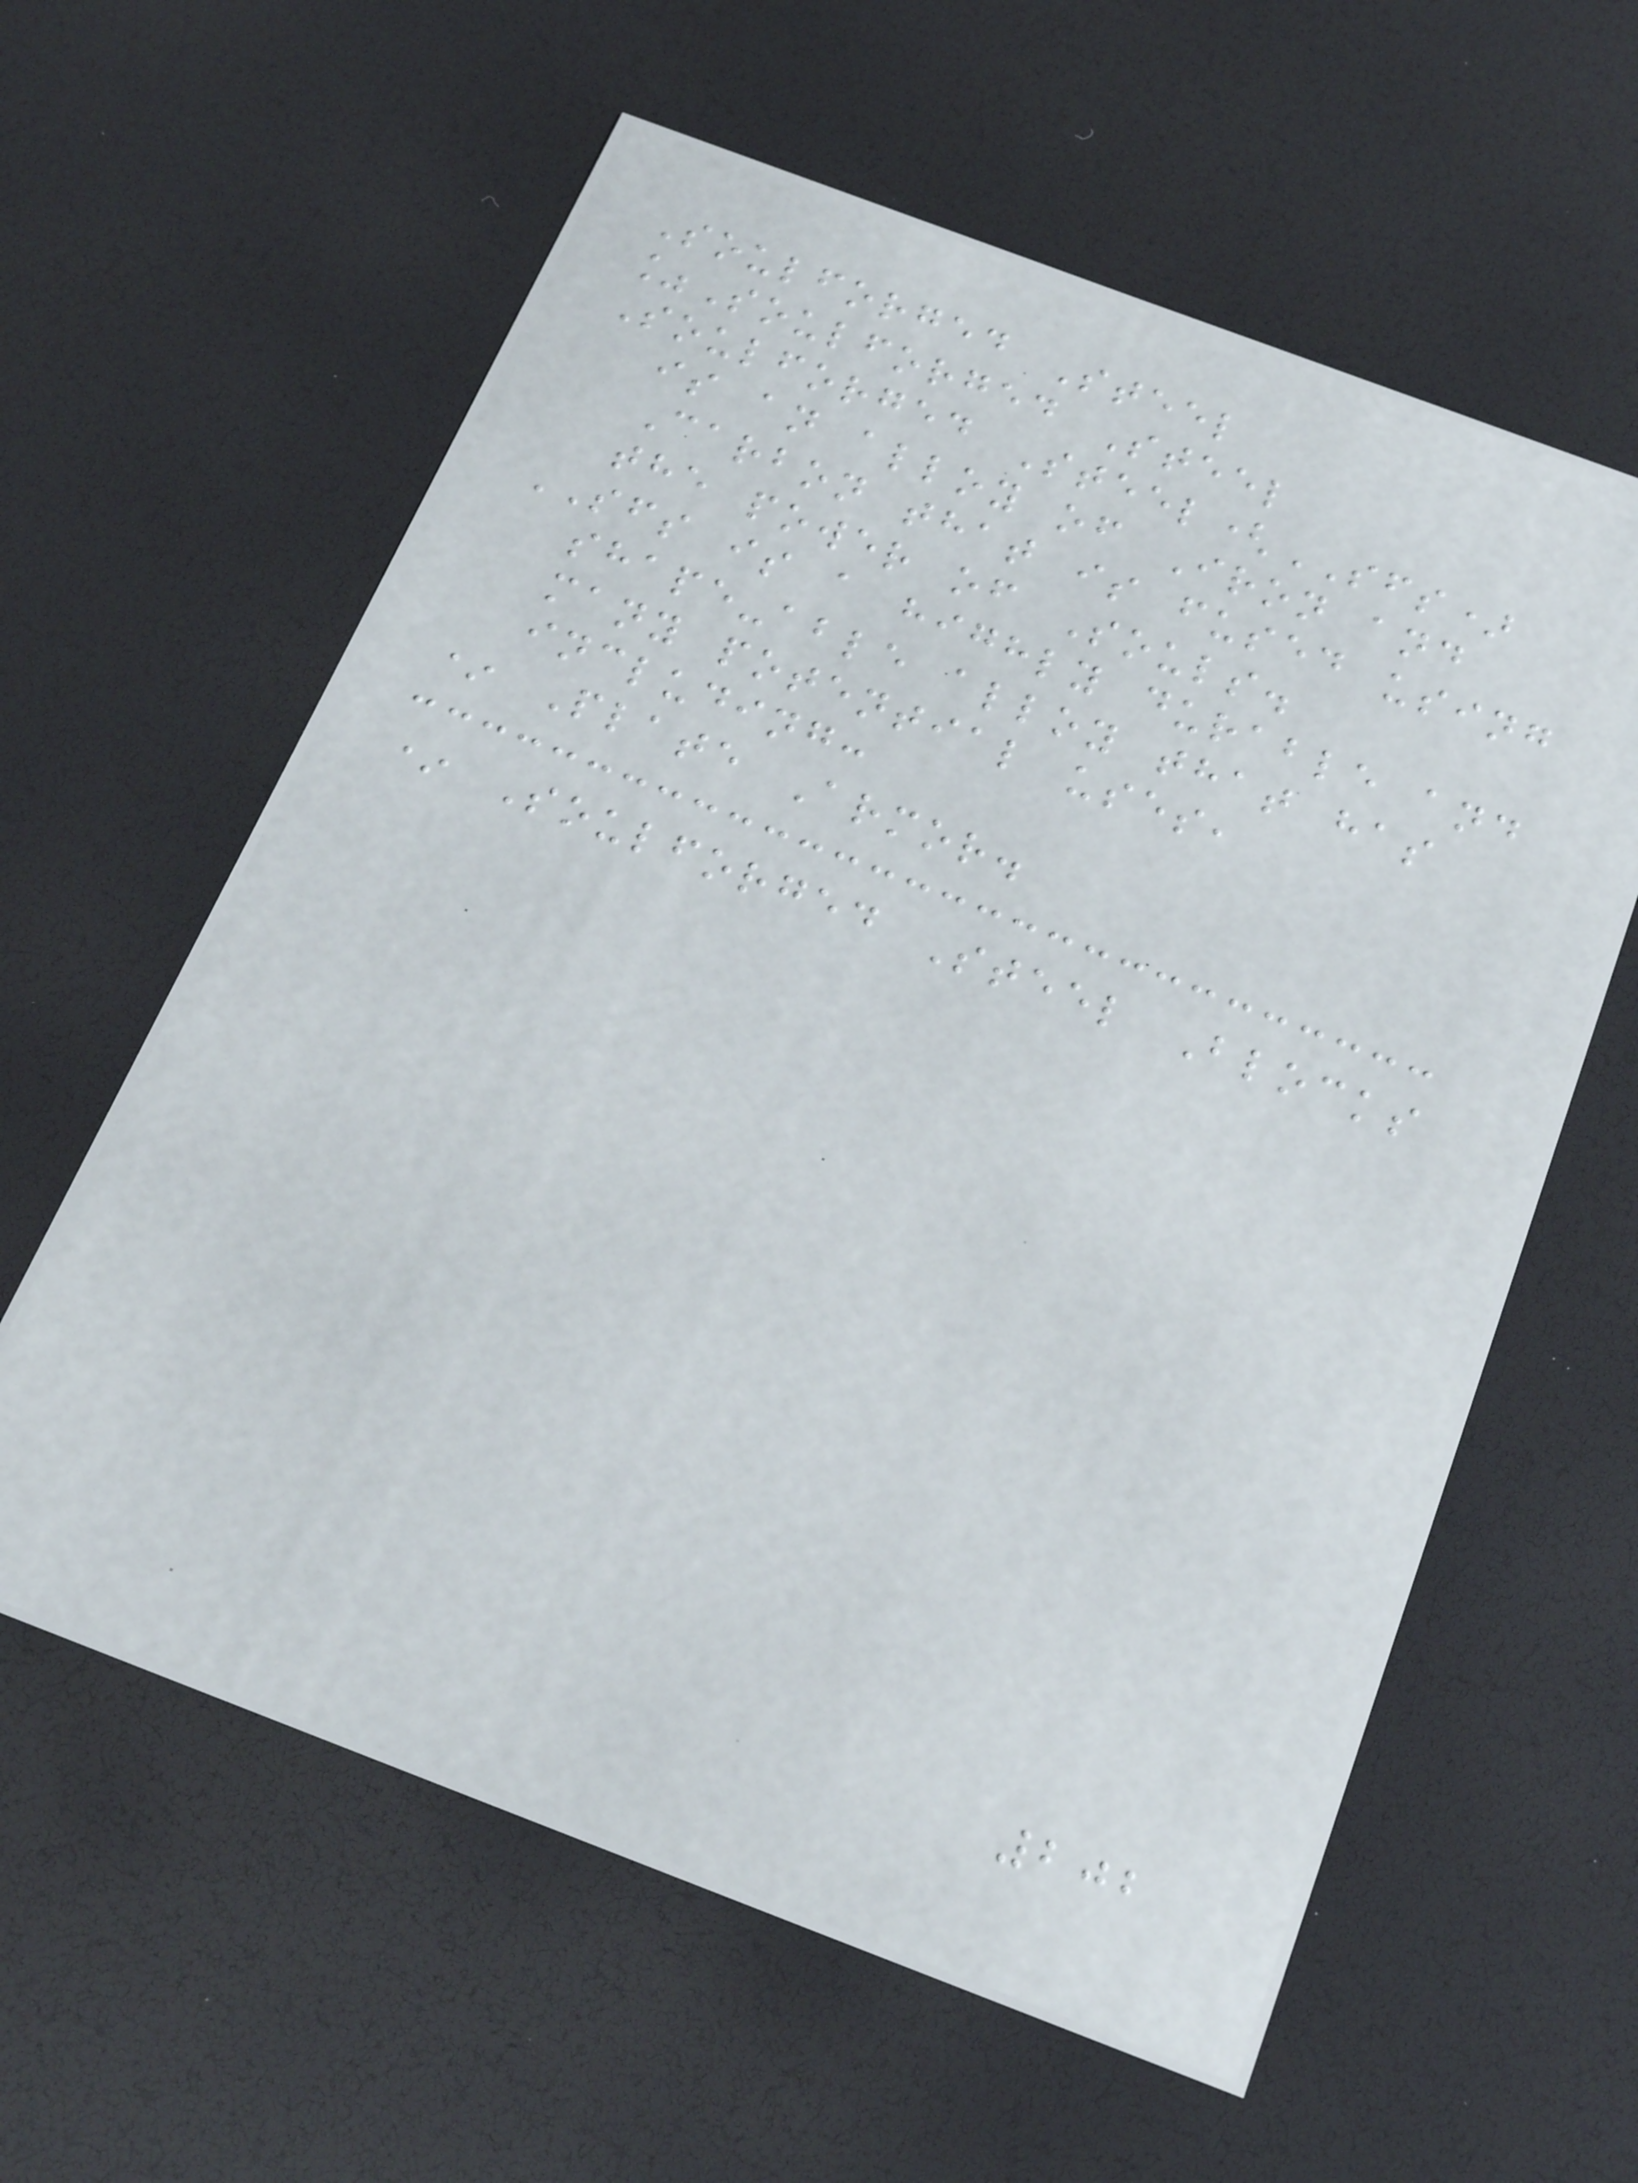Soulforged Steel
%Soulforged Steel
Soulforged Steel(SFS)
is an alloy of Iron and
Carbon that is fused using
the power of Souls.
SFS is a highly durable and
shape-able alloy that has
many potential uses,
including:
* Plate Armor.
* Soulforged Steel Blocks
202
